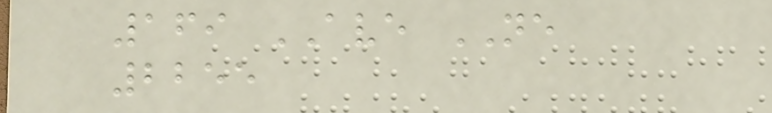169 AVE NE
2255
